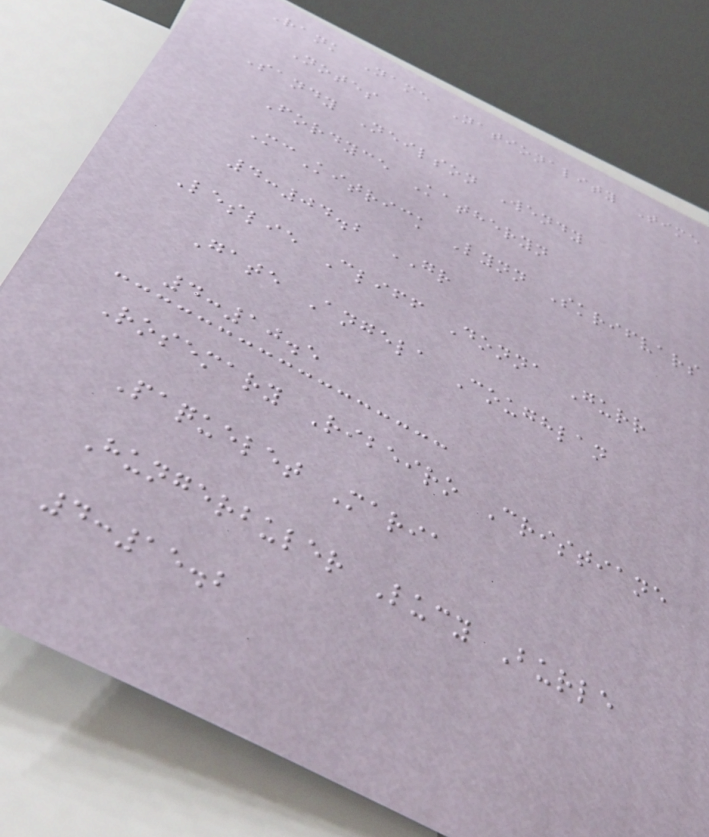Rank Name Nationality Time
Notes
Sandy Neilson Wendy
Fordyce Katheryn
McKitrick Lynn Skrifvars
4:04.2 GR
Leslie Cliff Donna Gurr
Gate Angela Coughlan
4:10.5
Rosemary Ribeiro Cristiane
Paquelet Maria
Hungerbuler Lucy Burle
4:15.2
